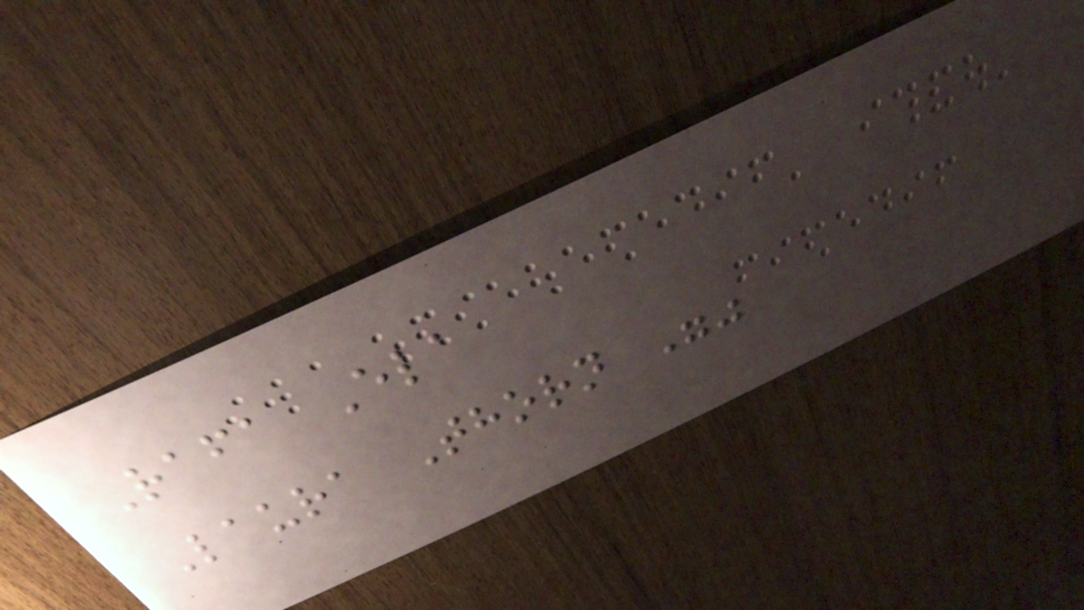Rafa Ela
Laura Thorn ""
